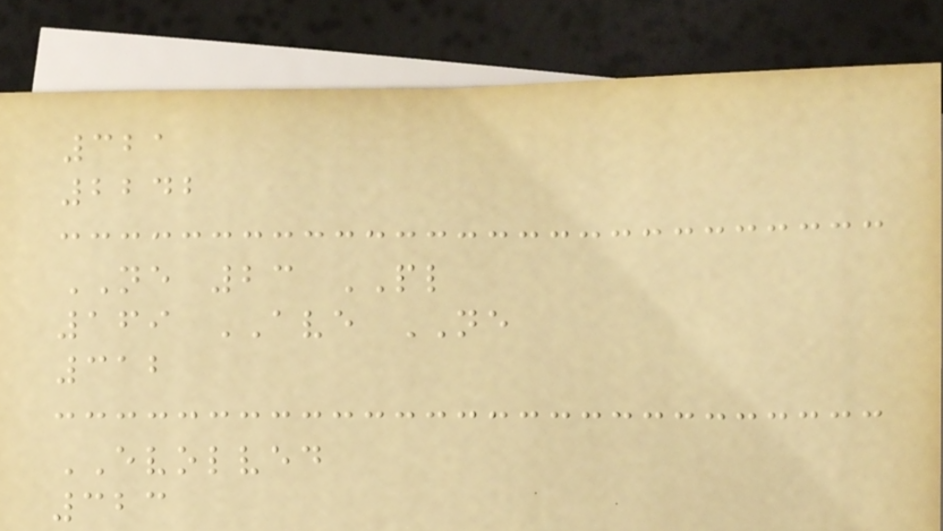321
2242
NE 23 PL
169 AVE NE
312
EVOLVED
323
